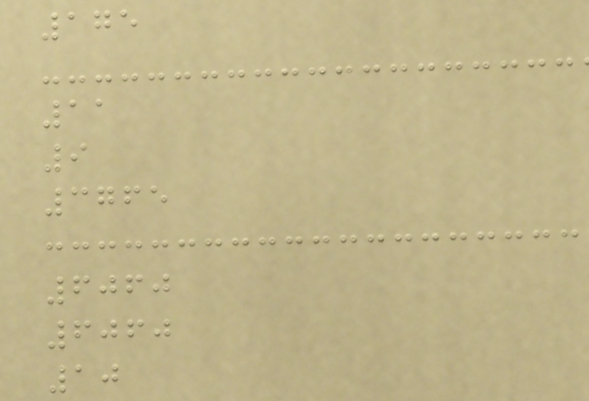175
11
9
3765
6060
6060
10
